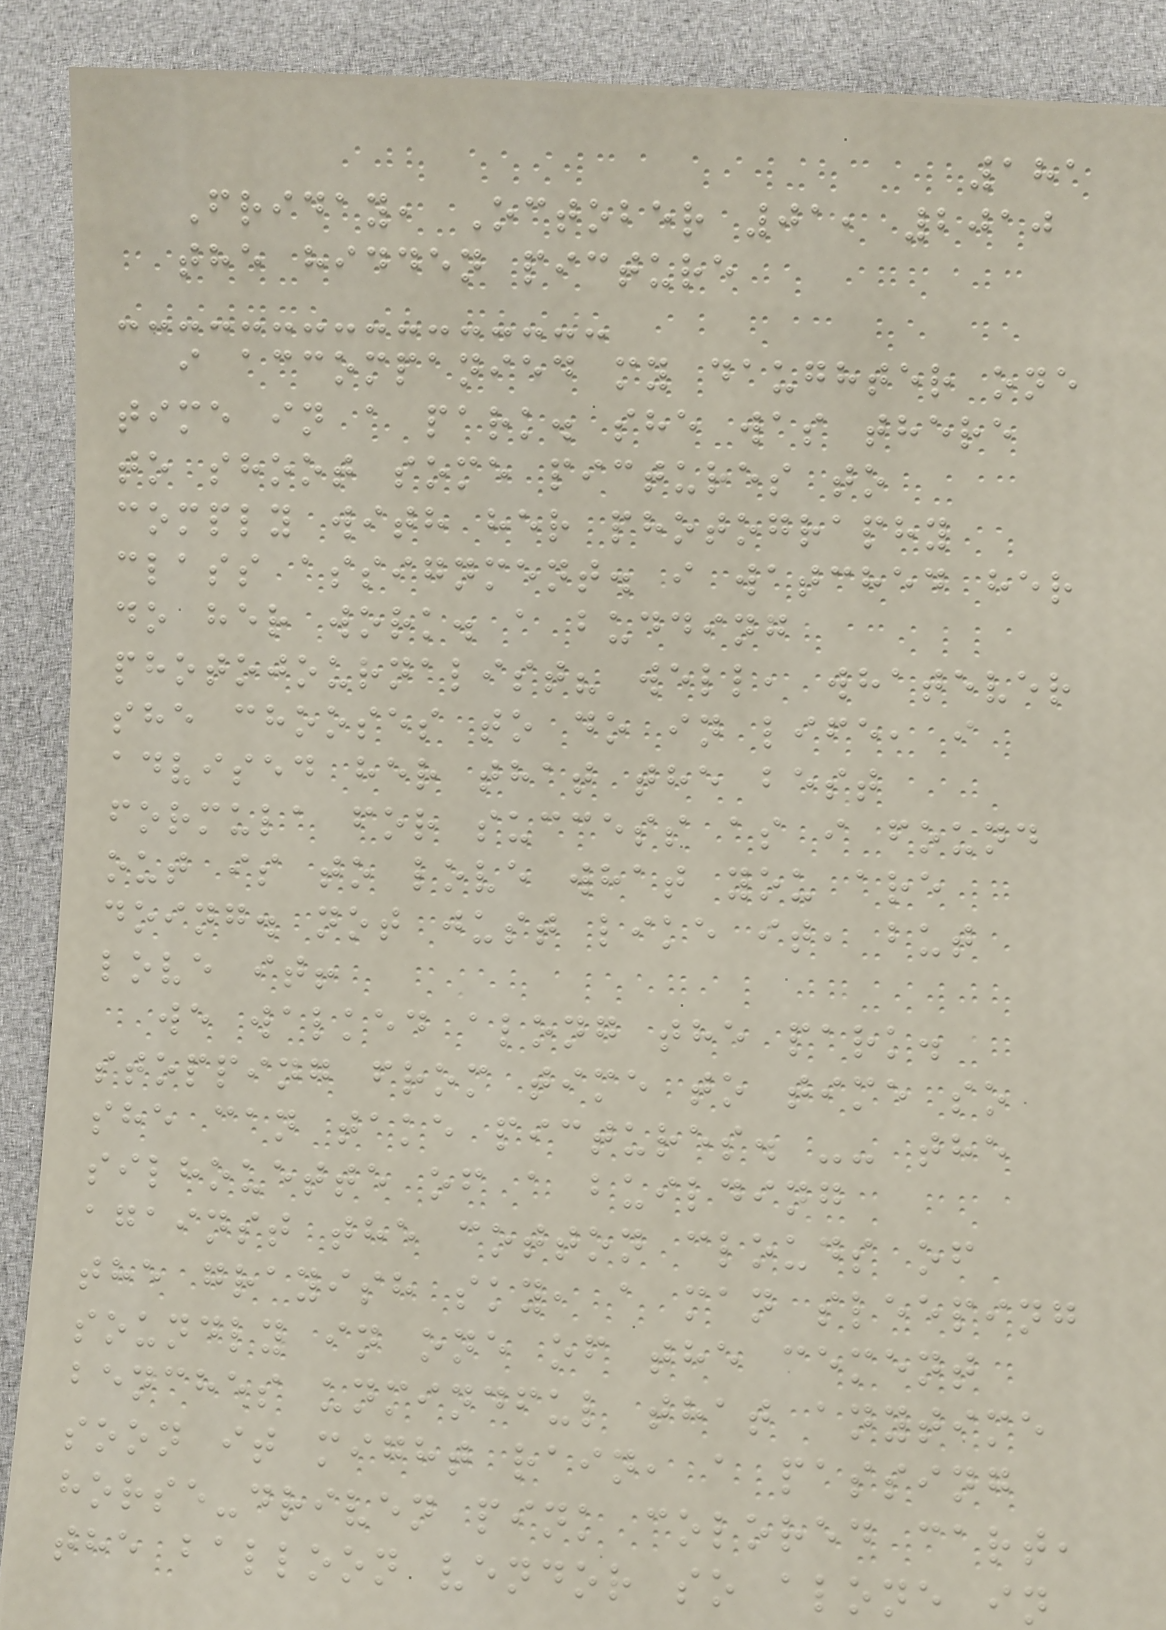181
Friday, October 01, 2010
the hidden picture
i accompanied my daughter one
time in a park. she was there
to shoot some pictures to
comply with her photography
class assignment. i watched her
do her work. a budding
photojournalist? well, whatever
she chooses to do in life, i
advised her that the best
formula for success as i found
out is to love what you are
doing. not just like it, but
love it!
we walked along the park.
stopping from time to time so
she can take pictures. -- the
silhouette of a building
against the cotton clouds of
the grayish sky, a man sleeping
soundly in one of the cement
benches unmindful that anytime
soon it might rain, a passing
horse-driven pink colored cart,
the balloon vendor so alone in
